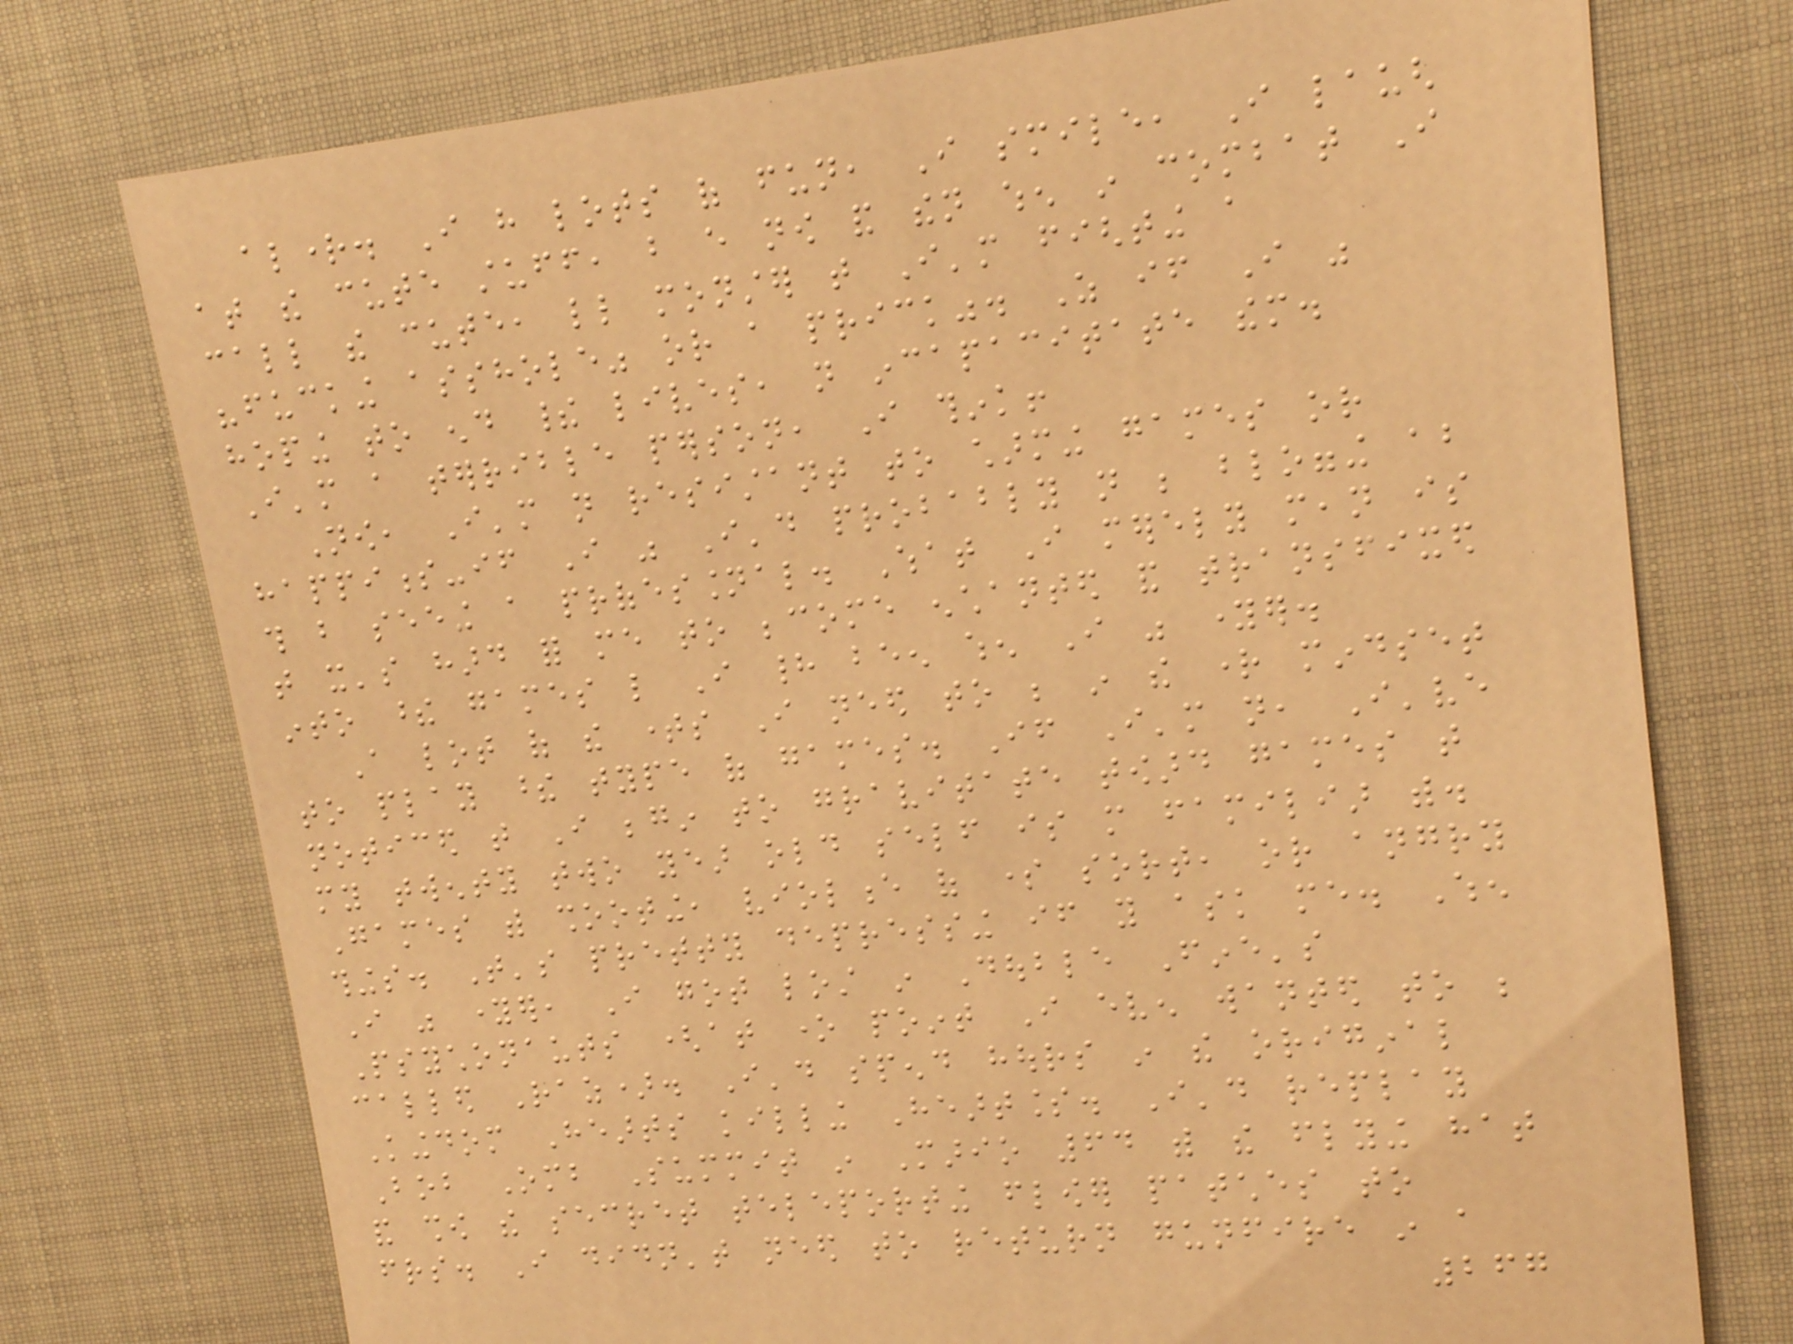alright. I have lots of fun, I smile, I laugh
at the cute stuff, but every now and then when in combat I
call the cute, little monster that I'm fighting a
"fucking asshole" or a prick". As if I was
hoping to end their lives, not incapacitate them.
I'm a terrible person, I think!
Now, I'm not resistant to charming games or
happiness-if I was I'd probably not be blogging about
this but seeing a professional. What I merely mean is
that it's hard for me to become enchanted and transfixed
into these games like I had been when I was younger.
A lot of the times I need to be in the right mindset
to play these type of games. If I'm not, I've
noticed that I begin to gravitate toward games that
my twenty two year old self is more familiar with.
Games with shooting, violence of some sort, or angry
things. That's pretty depressing if you ask me. When
I was younger, I got lost in Double Fine's
Psychonauts (at one point I even wanted to be
called Raz). I'd spend hours in the original
Kingdom Hearts killing Heartless. I'd replay
Bob Omb Summit in Mario 64 with the flying hat
and show the secret teleporting flower patches to
friends. I didn't need to return gunfire in a
267
